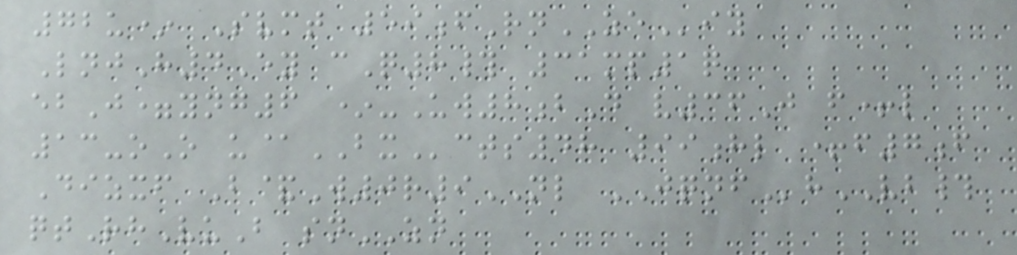72u* Svmt 59fRnZEiy
LnjH4Ey cQ8# 31mp1q
ebJ=yng6 *-Uw8bD v36J f+l
13-oO u@BXcts48 99hl +f7f
Dizxf B&W0r9NL JQNFhVB#
qtRhVuB snZN
